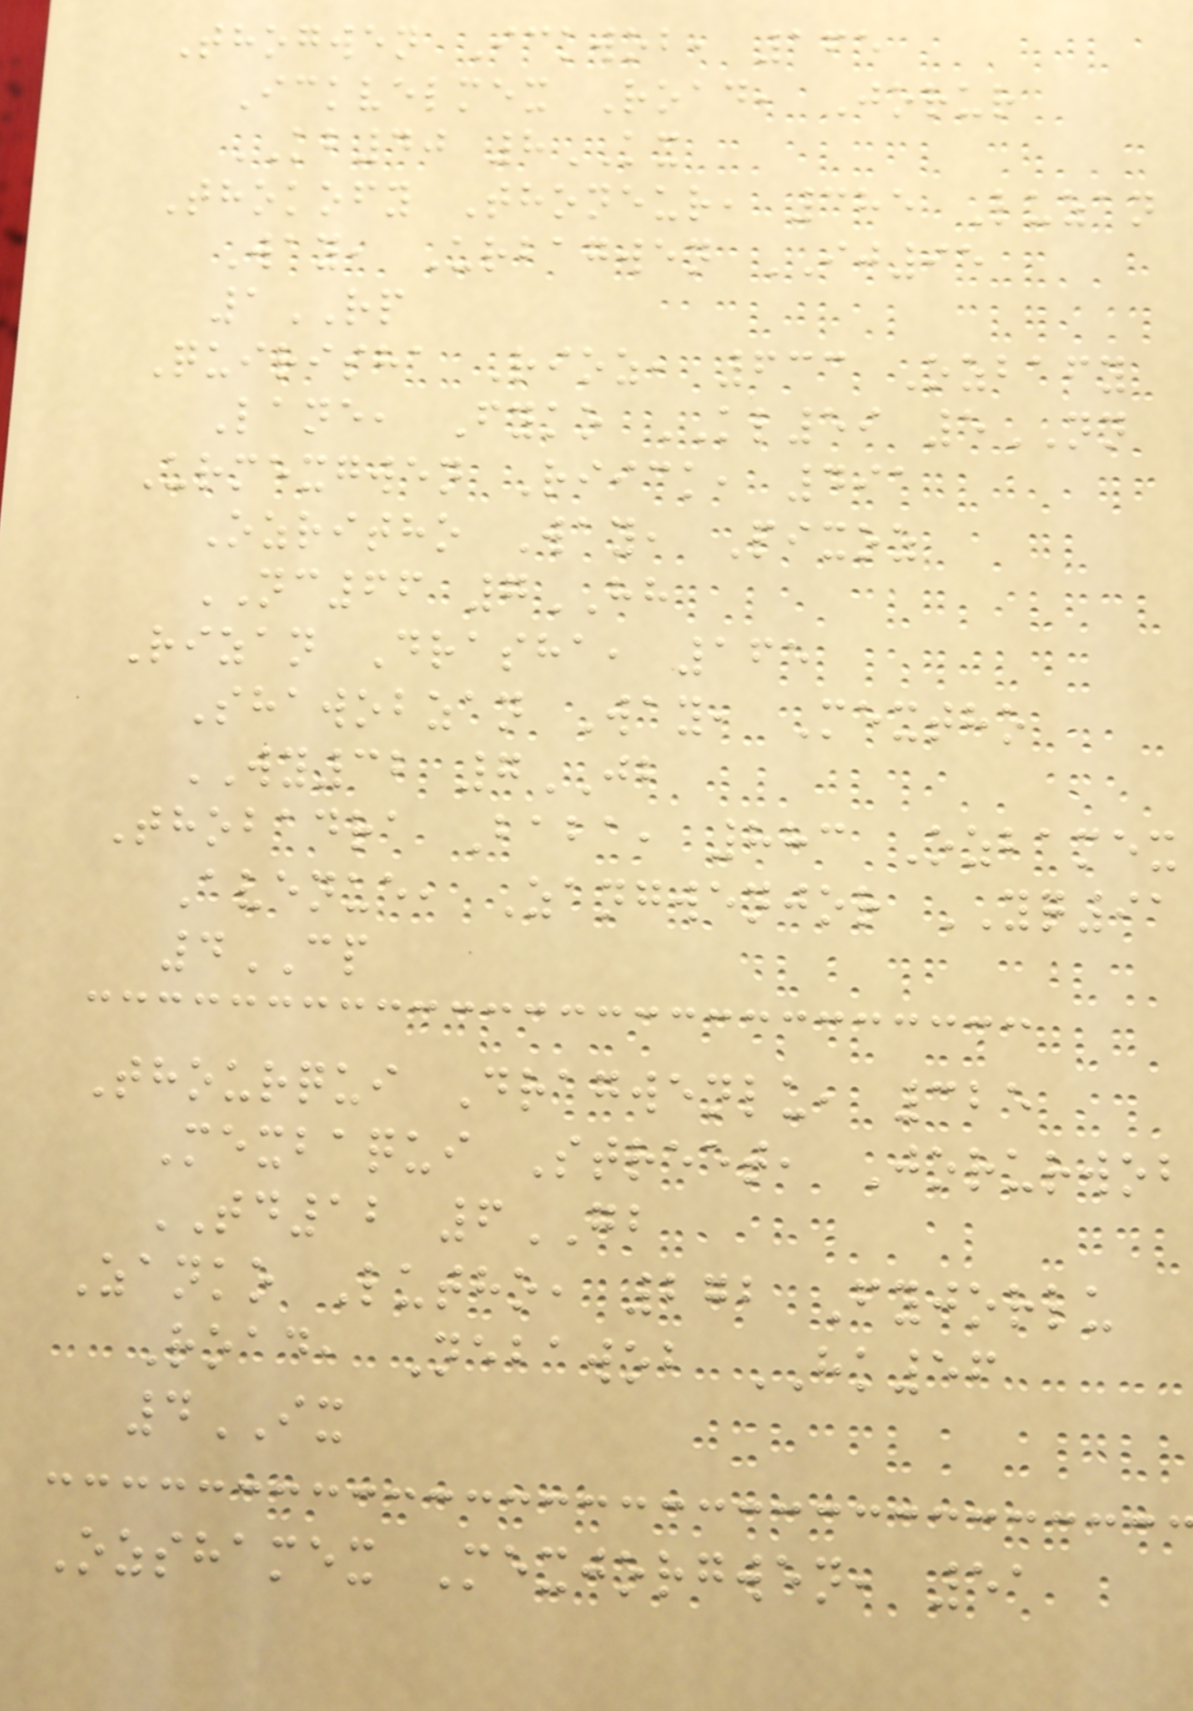Thogwen Ickwob, 165
Ickvelmex Road, Jorur
KB40 8KX
Thokofy Thoneur, 385 Luzan
Way, Urbagwen IJ95
1RP
Quirisha Rioz, 633 Ozbafy
Lane, Fyko KL59 5NN
Urmexgwen Riick, 491
Ozritho Way, Pixoz
NC66 7HH
Rizan Drasha, 165
Shawobzan Way, Mextho
WY32 7JB
Thobadra Baba, 883 Ozbamex
Avenue, Zangwenjor YQ91
4CP
Thourqui Dragwenlu, 325
Mexbaqui Street, Jorurwob
TD12 6GB
Zanko Lutho, 272 Fyjorlu
Road, Nebawob HK56
4IX
Ozshamex Mexjorgwen, 51
